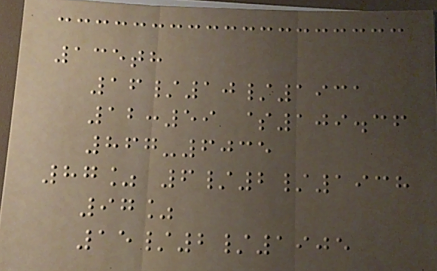135th
16/10/1931
12:59 $109.36
867-6035
87% 6/2/1938
97%
15/2/1905
